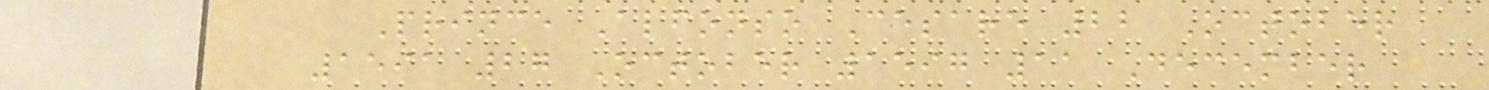Prince Alfonso Cesare 22 October
1591 27 October 1597 11 December
